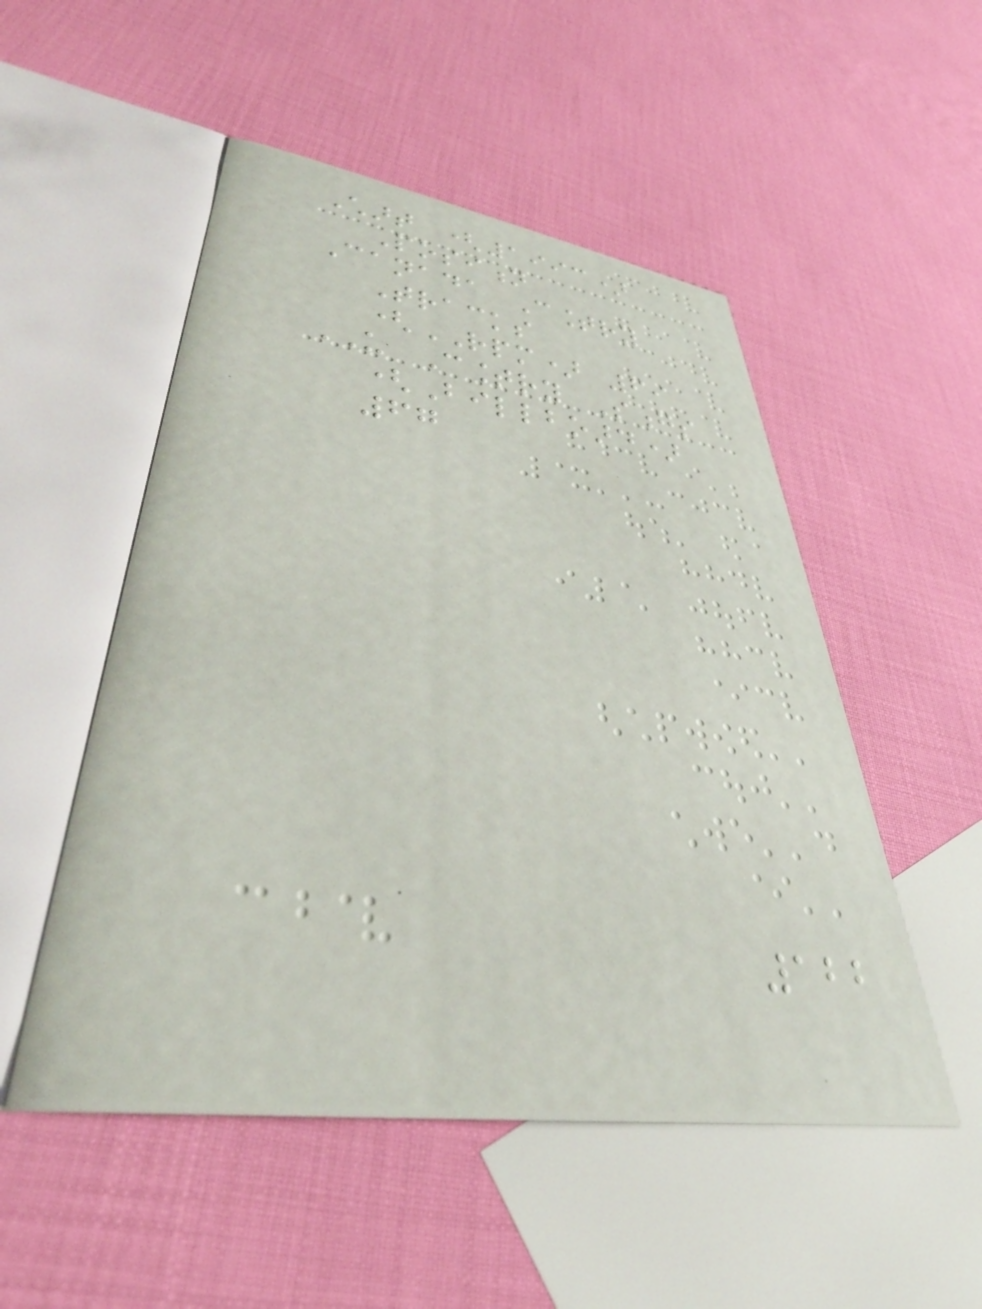Chart (1993)
Position
Canada Country
Tracks
(RPM) 69
US Country Songs
(Billboard)
67
122
